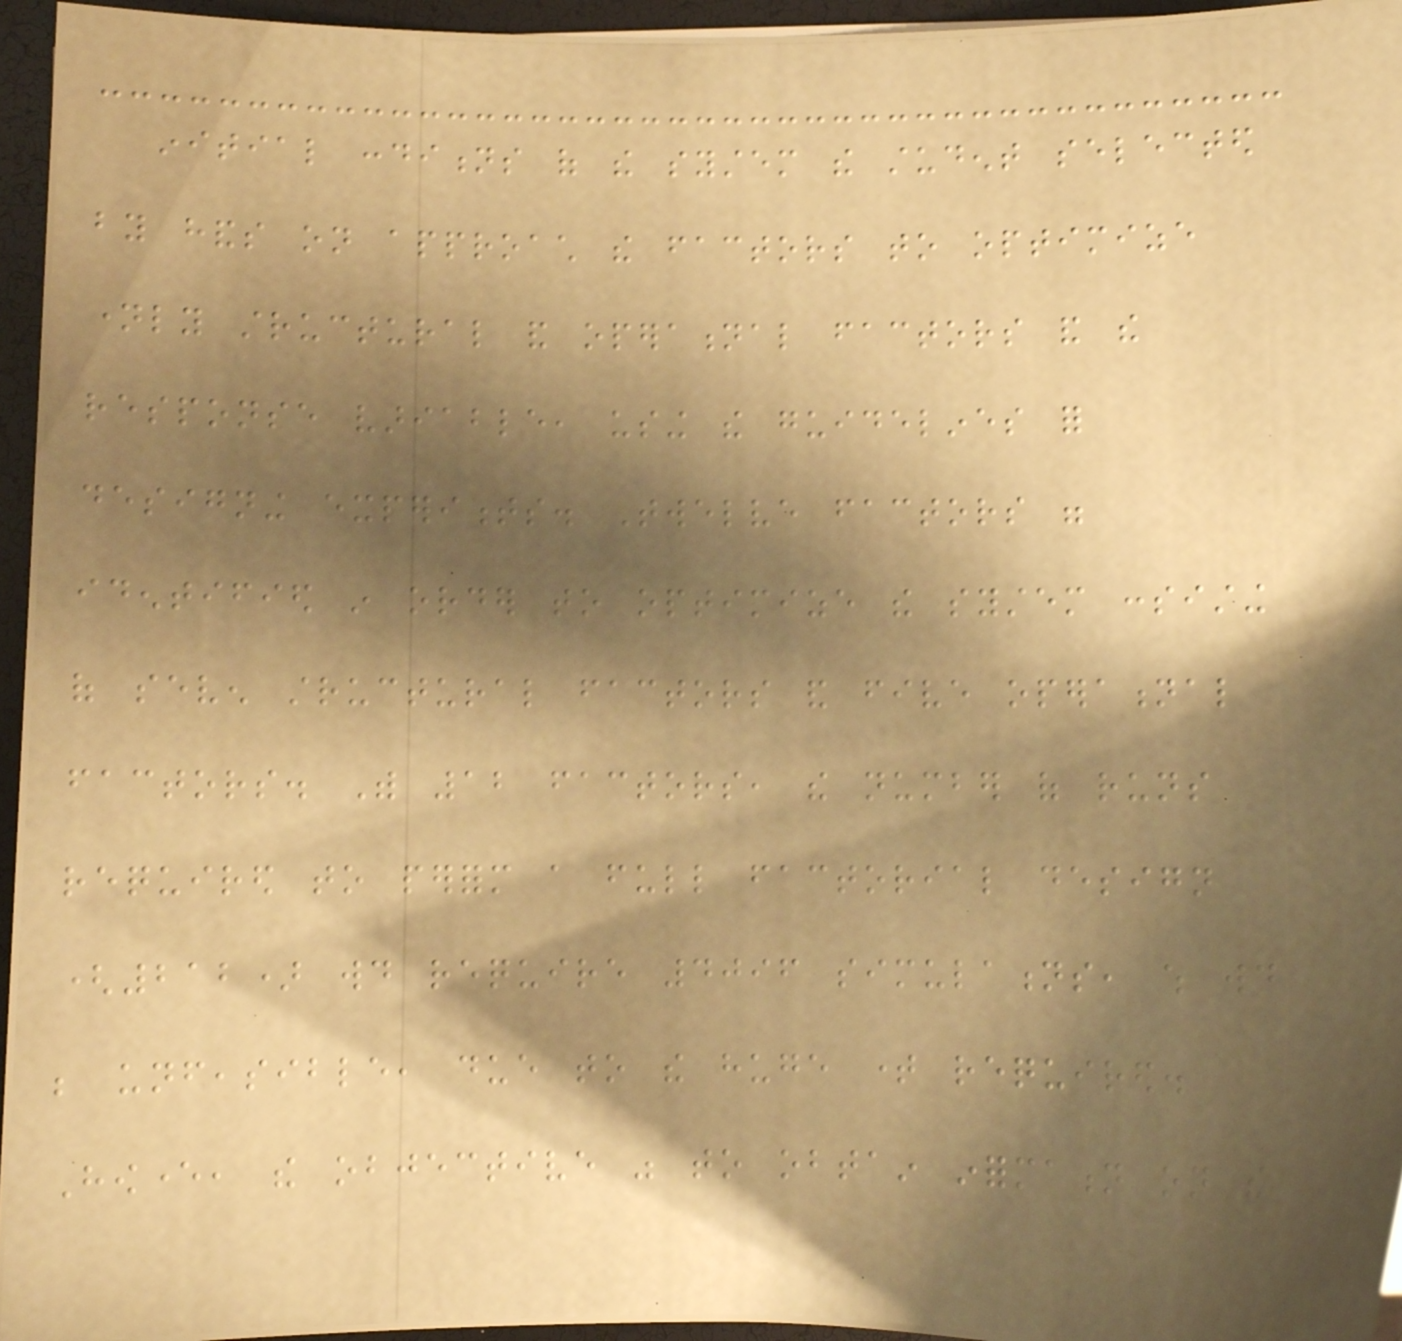initial conditions of the system the student selected
by hands on approach the factors to optimize
namely structural and operational factors and the
response variable, using the guidelines for
designing experiments. Twelve factors were
identified in order to optimize the system consisting
of seven structural factors and five operational
factors. With 12 factors, the number of runs
required to perform a full factorial design
(212) would require 4096 simulations, which would
be unfeasible, due to the huge time required.
However, the objective was to obtain information on the
